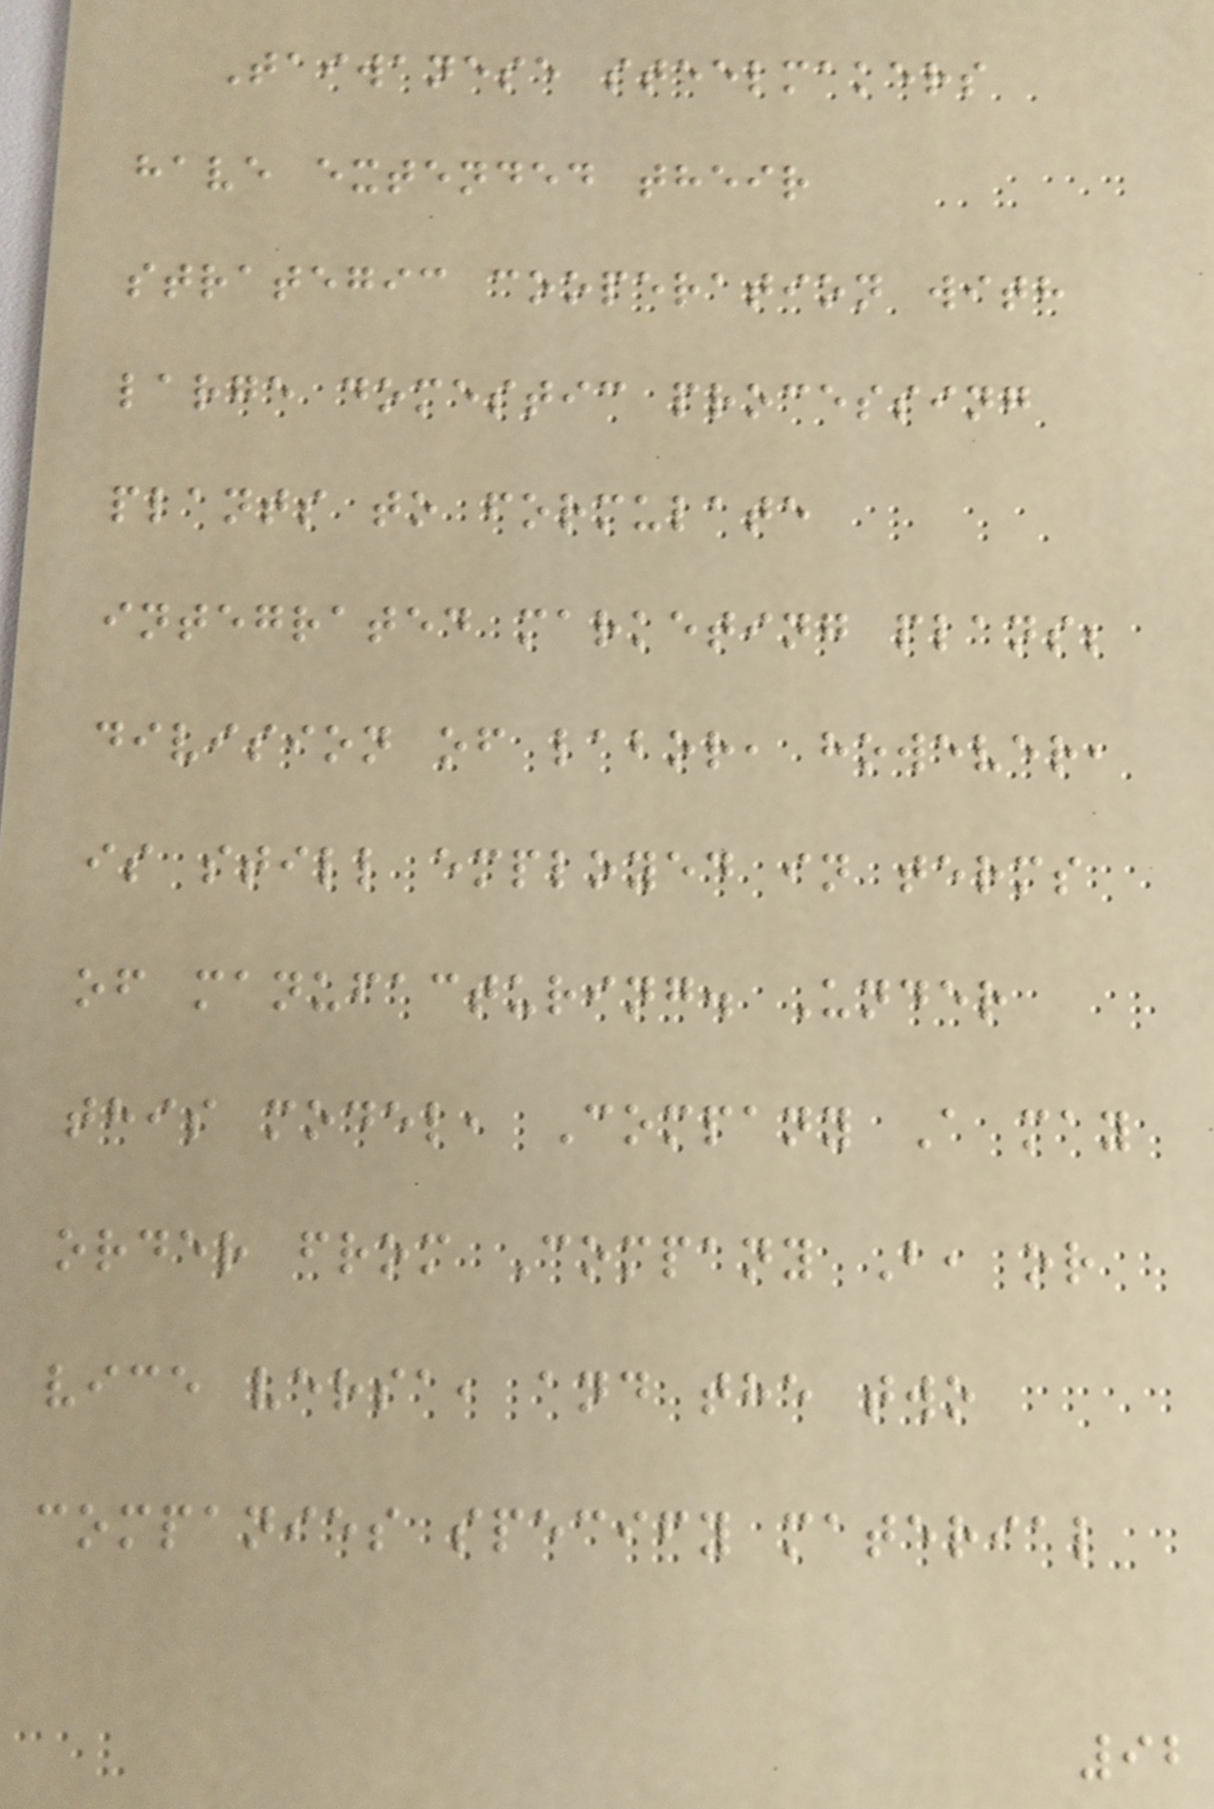Taiwanese steelmakers
have extended their
strategic cooperation with
large domestic processing
plants to formulate
integrated marketing plans;
division of labor, however,
is still employed in terms
of manufacturing. Under
this model, Company A may
order from Company B, or
vice versa, and the two
companies specify material
92
